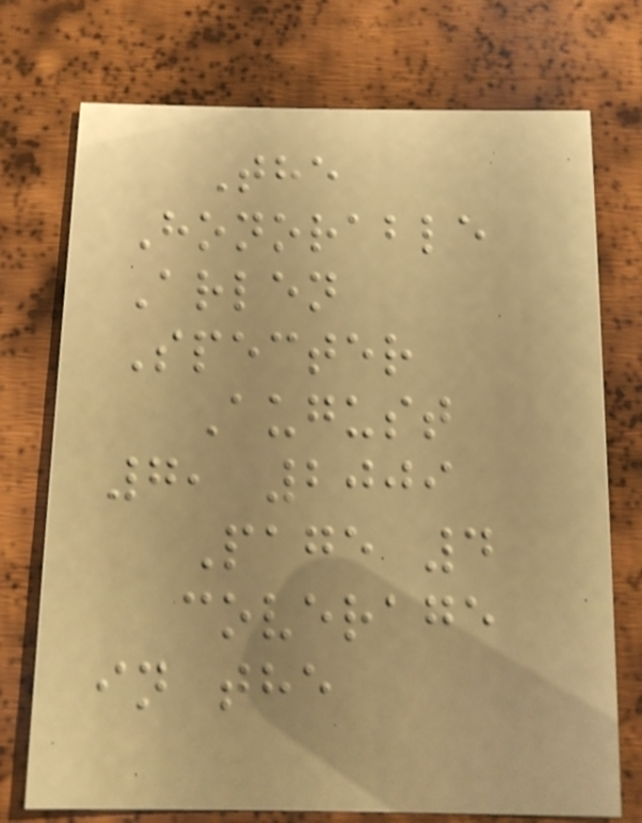The
Honorable
Arlen
Specter
August
7, 2009
Page 4
coverage
in the
